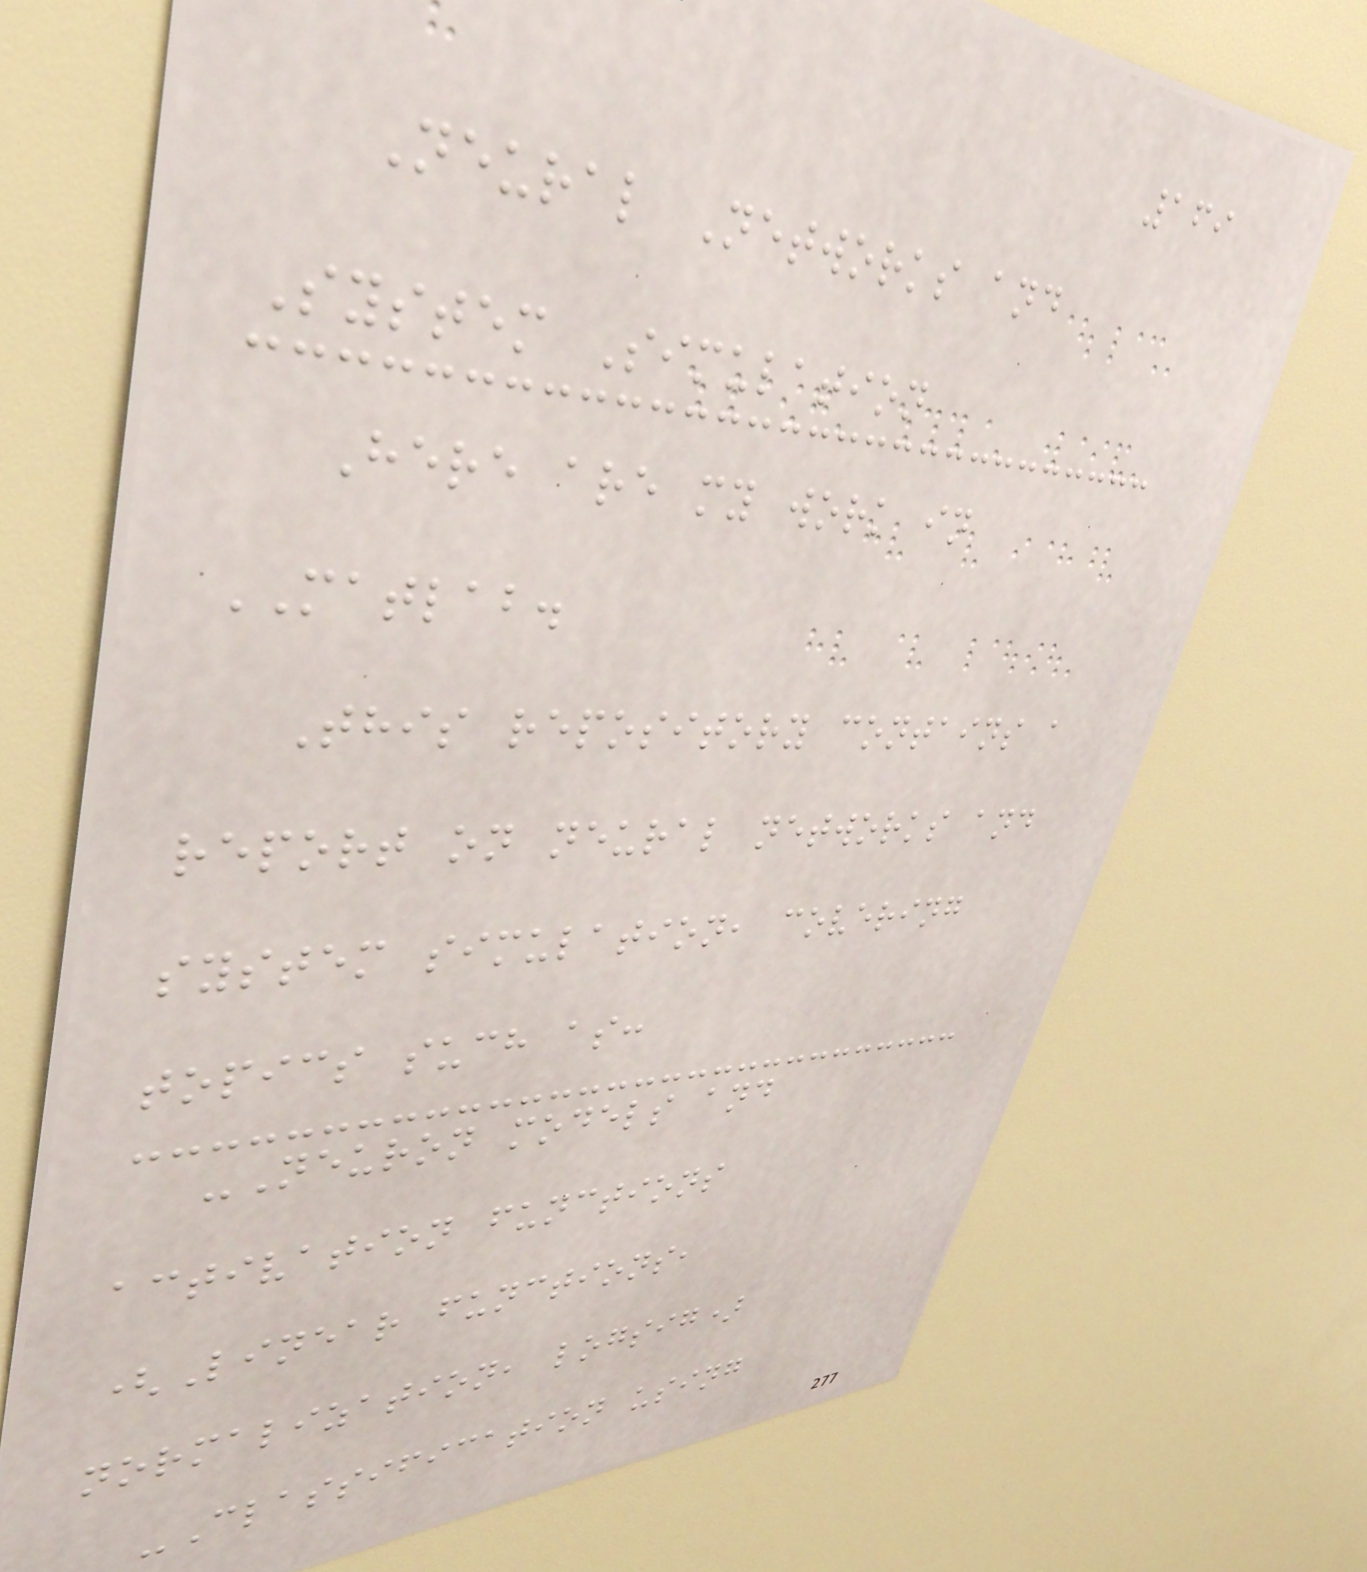169
Neural Networks and
System Simulation
Here are my work in
MATLAB.
This repository contains a
report on neural networks and
system simulation, covering
topics such as:
-Neuron models and
activation functions
(Linear functions,
normalization, logsig)
-Classification using
